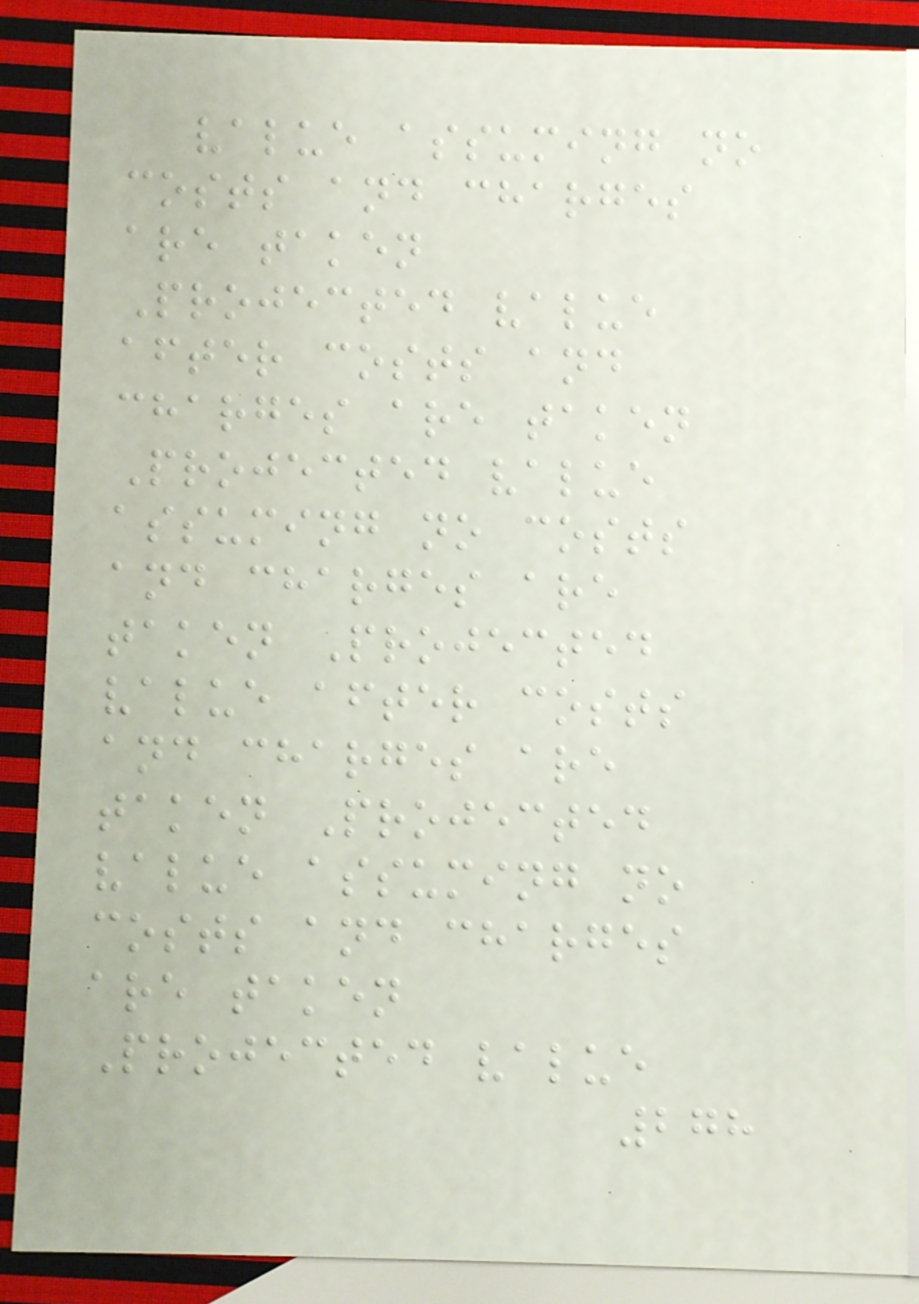value assuming no
costs and charges
are taken
Projected value
after costs and
charges are taken
Projected value
assuming no costs
and charges are
taken Projected
value after costs
and charges are
taken Projected
value assuming no
costs and charges
are taken
Projected value
278
